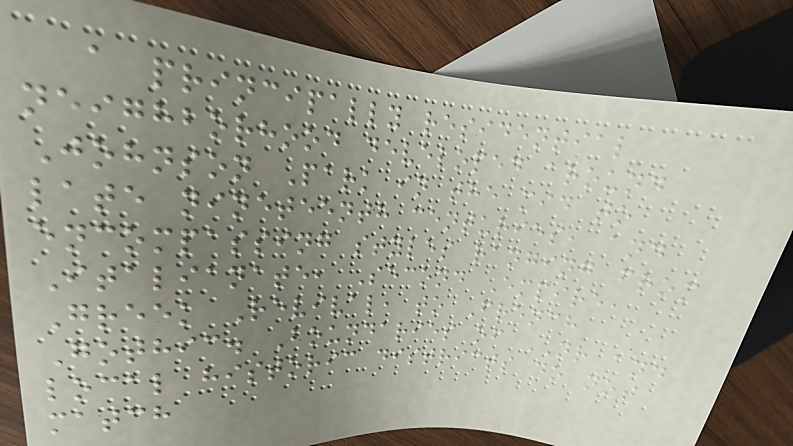a principally residential
neighborhood developed around
Johnson Park in the mid to
late nineteenth centuries, and
encompassing styles ranging from
Italianate, Second Empire,
Greek Revival, to French
Gothic. Boundaries of NR and
local historic districts do not
match
